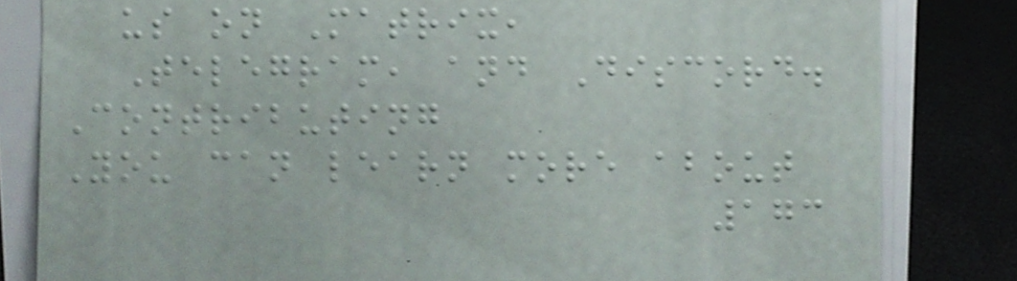us on Matrix,
Telegram, and Discord.
Contributing
You can learn more about
173
